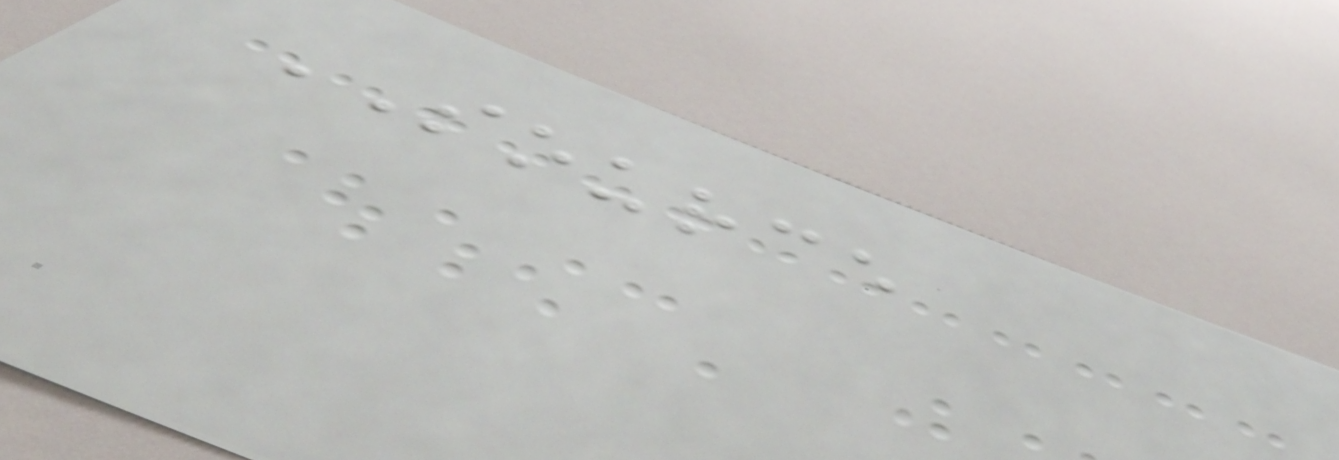SOURCE
